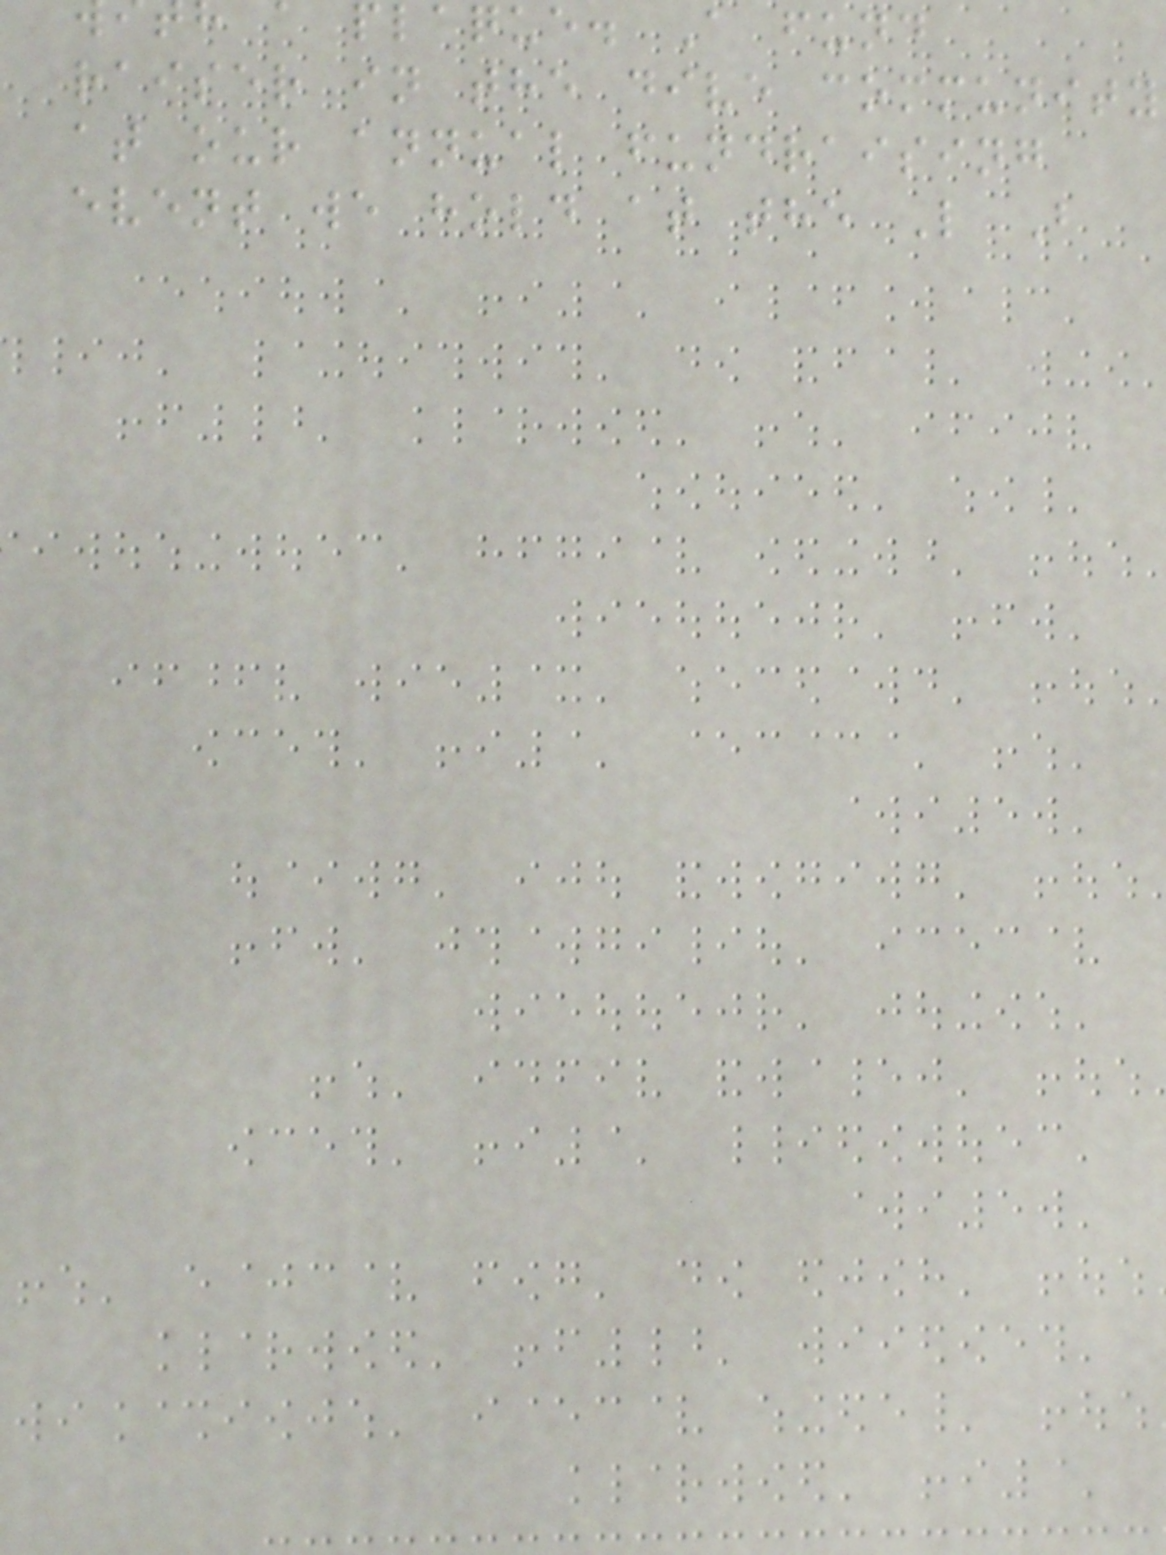plaque. A fund
raiser in the dive community
at our annual fundraising
event we hold at the L B
